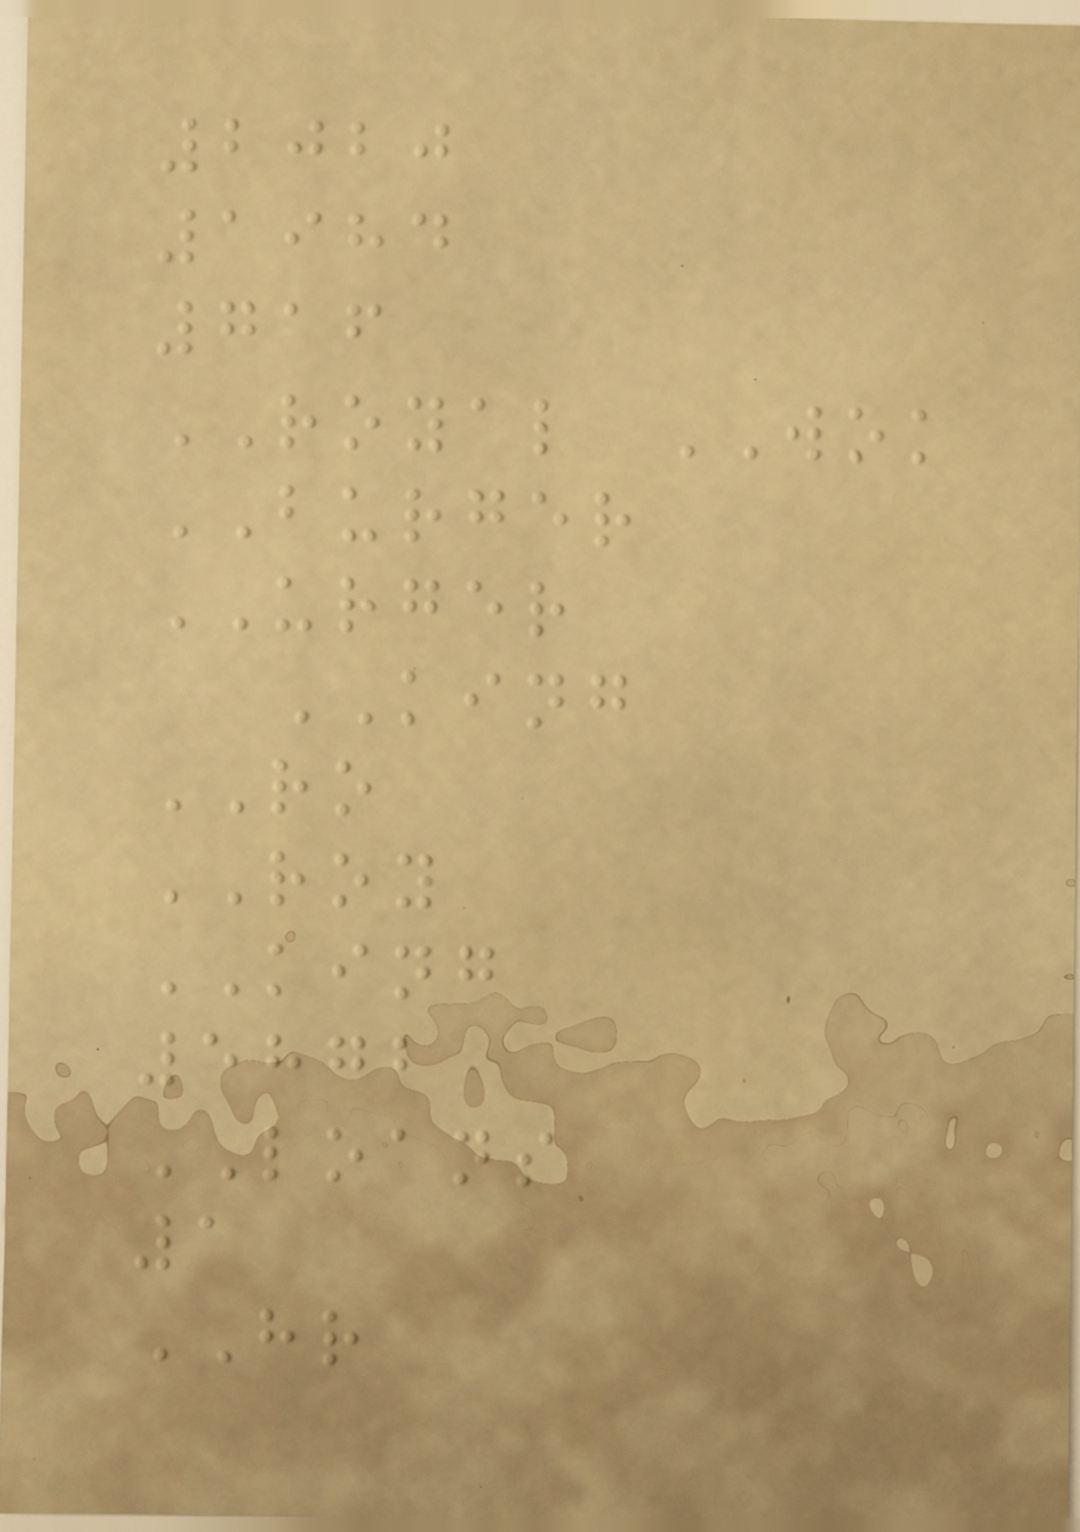2020
1984
716
ROYAL WOK
BURGER
URGER
KING
RO
ROY
KING
5872
LOANS
1
HR
